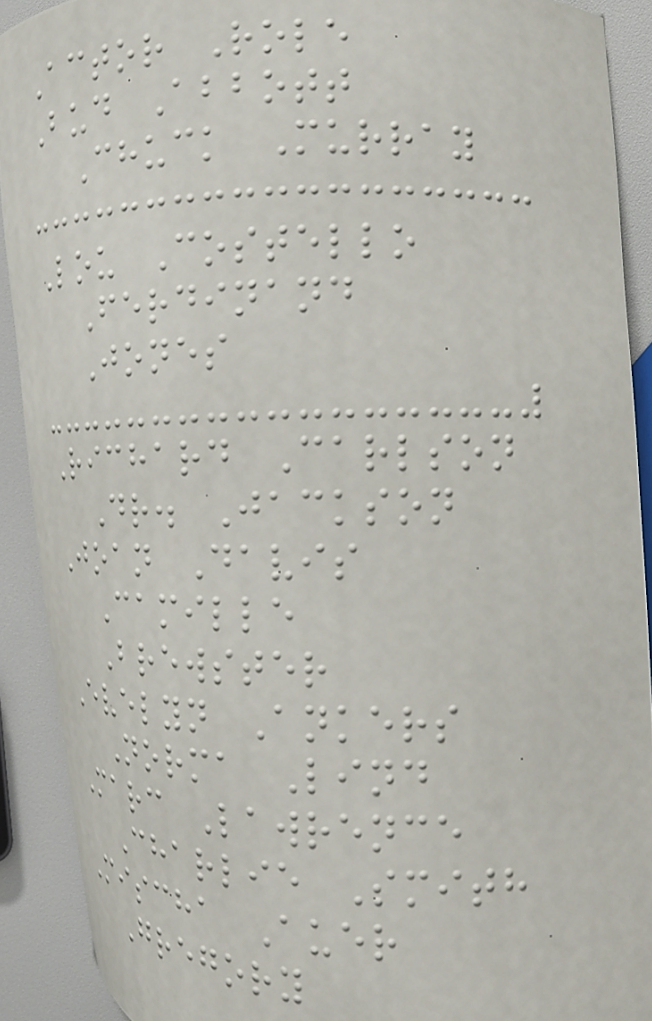Actor Role
Bud Abbott
Chuck Murray
Lou Costello
Ferdinand
Jones
Richard Carlson
Dr. Jackson
Joan Davis
Camille
Brewster
Evelyn Ankers
Norma Lind
Marc Lawrence
Charlie Smith
Mischa Auer
Gregory
